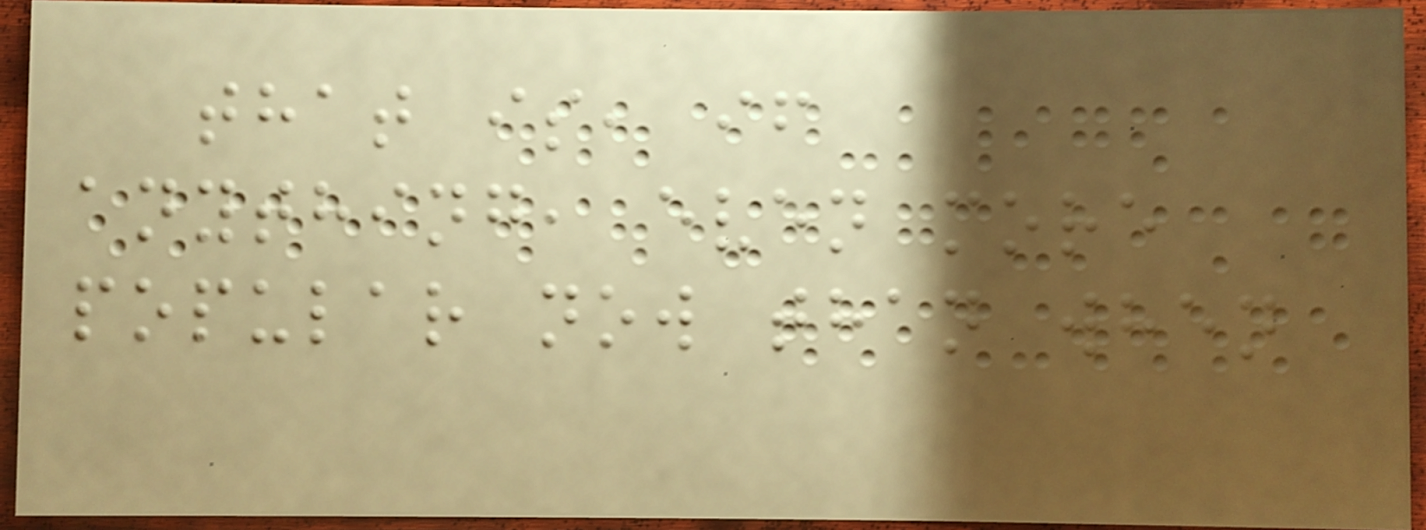that is, if
anything, even more
popular now than when
